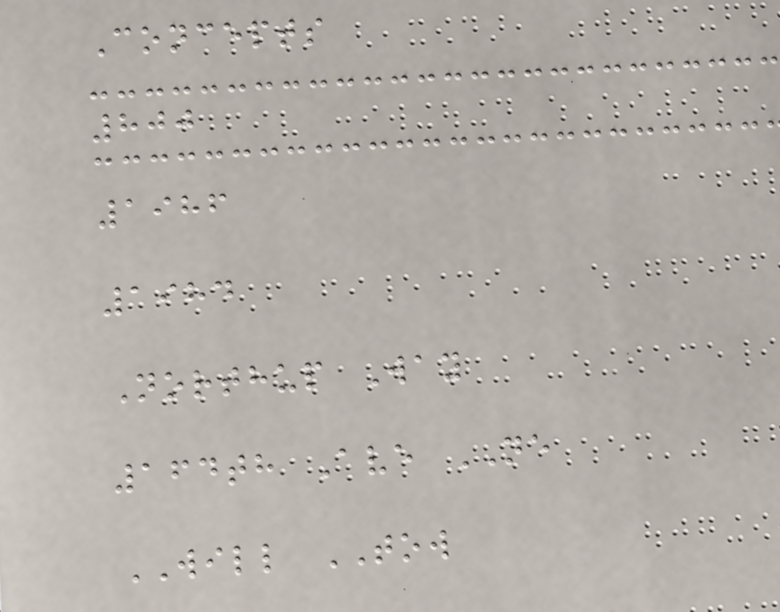Concepts
800
1986
1984
Northup Way
164th Ave NE
WILL TOW
